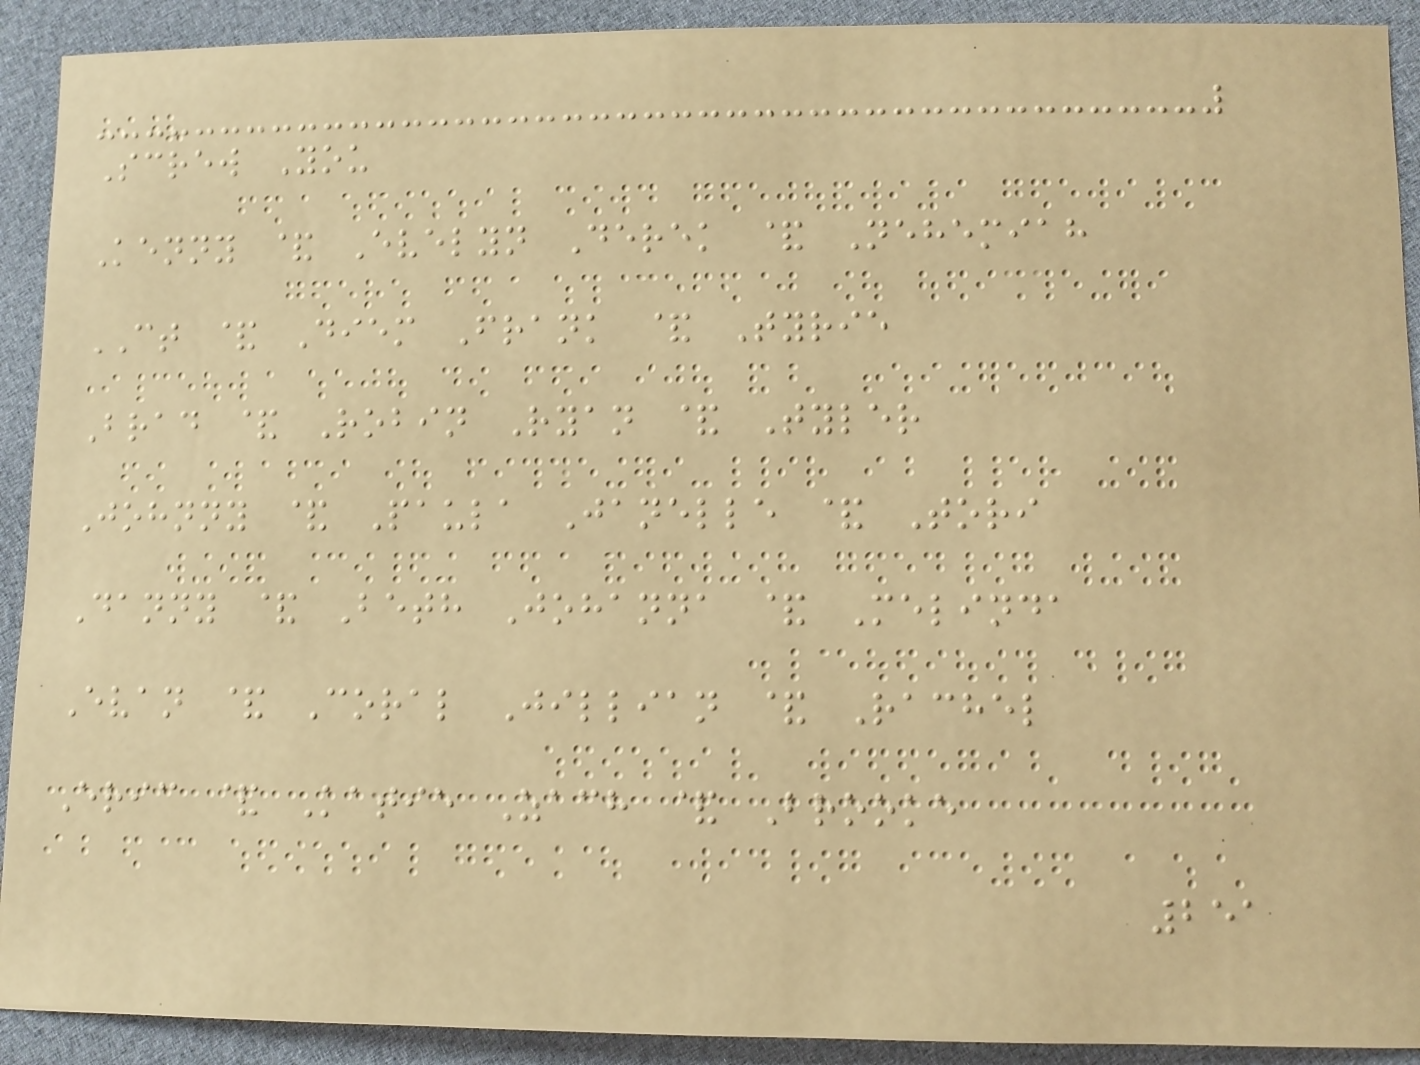Screw You
Kenny & Evelyn Derek & Nehemiah
CT & Diem Frank & Tyrie
Brad & Robin Ryan & Tyler
Johnny & Paula Janelle & Tori
Danny & Beth Johanna & Melinda
Evan & Coral Jillian & Rachel
Eric & Katie Zach & Brooke
251
